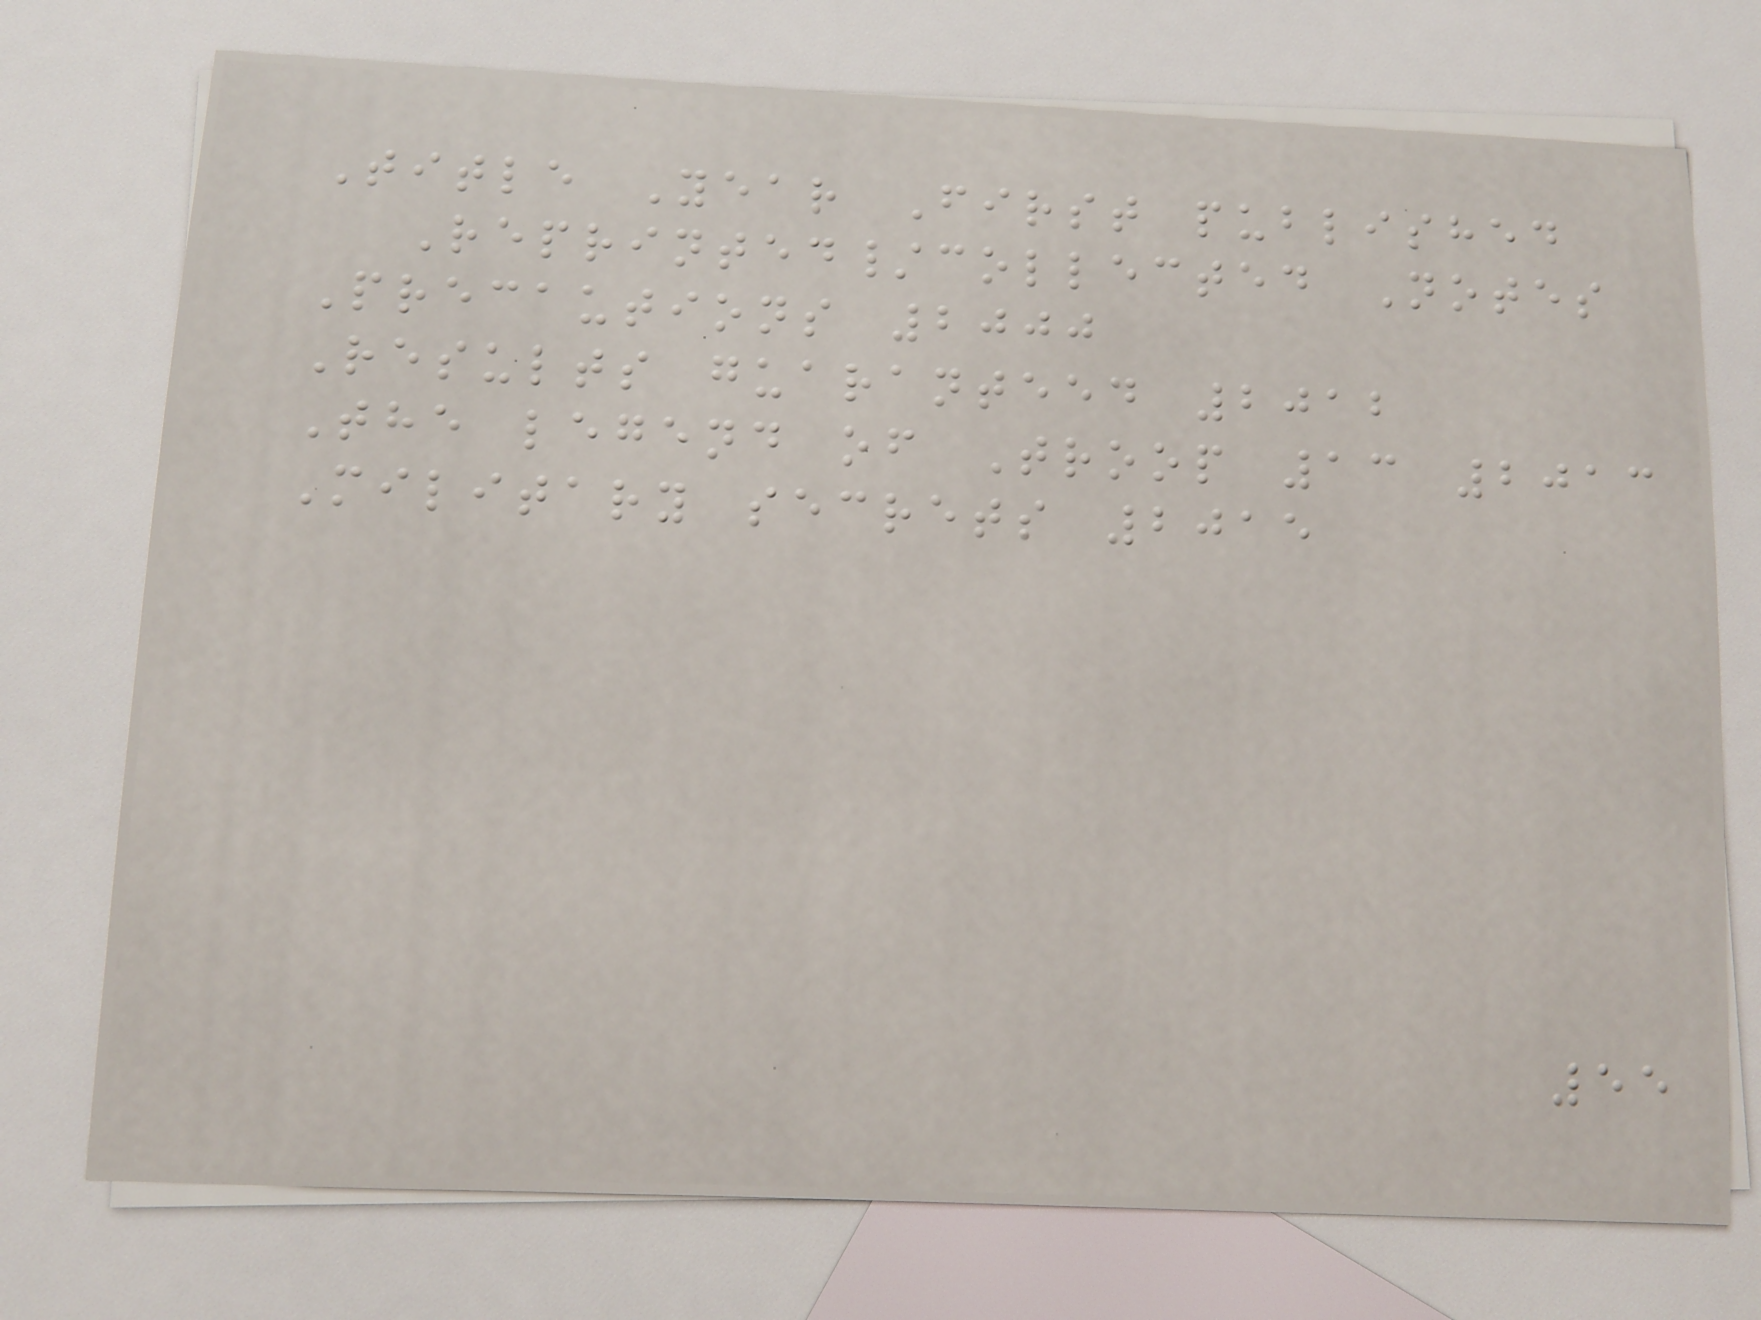Title Year First published
Reprinted/collected Notes
Precautions 2000
Results guaranteed 2012
The legend of Troop 13 2013
Military secrets 2015
55
